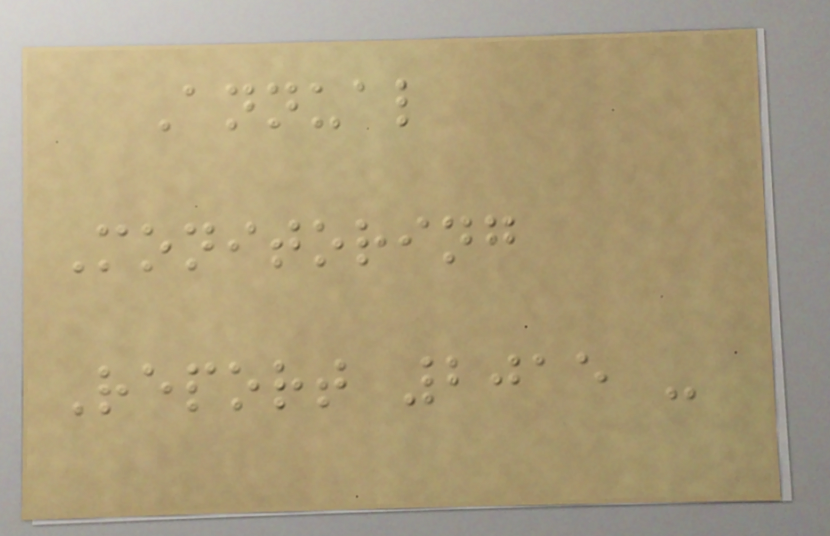Annual
Monitoring
Report 2015 -
